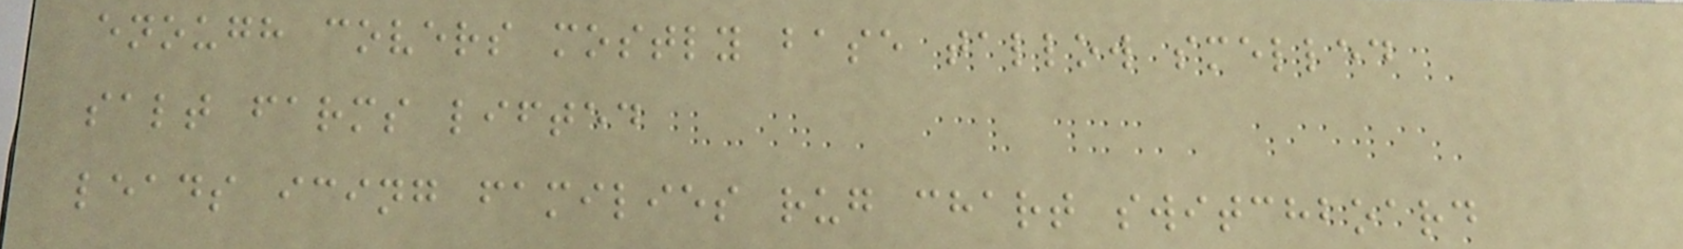enough covers mostly base tallow smelled
salt farms lifted
leads icing families rug chart switchboard
